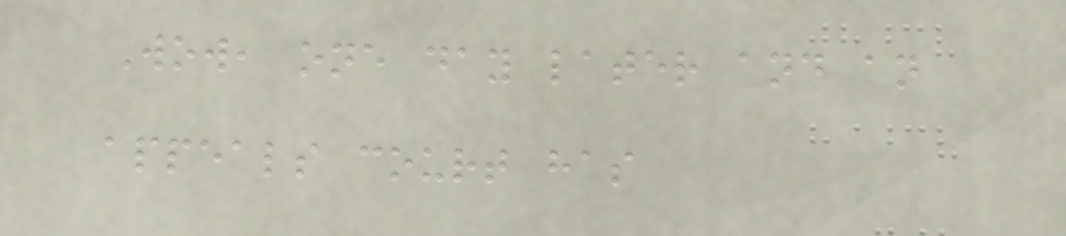Wow, one day later and an
appeals court has
